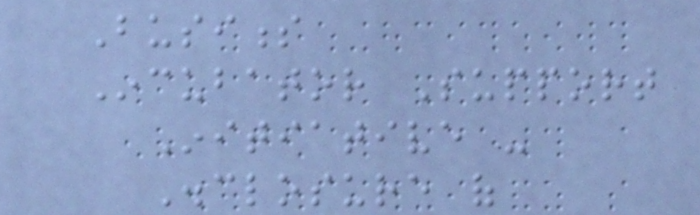Business
Incubator Support
Initiative -
Disclosure of
